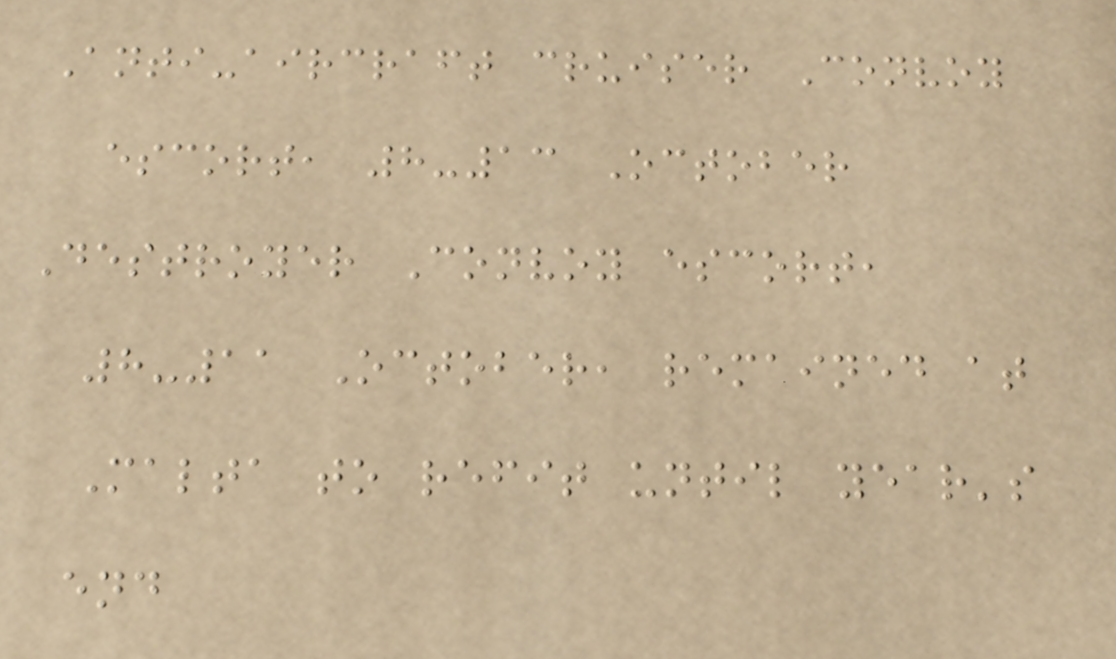Anti-aircraft cruiser Convoy
escort, 8-13 October
Destroyer Convoy escort,
8-11 October, remained at
Malta to refit until year's
end
